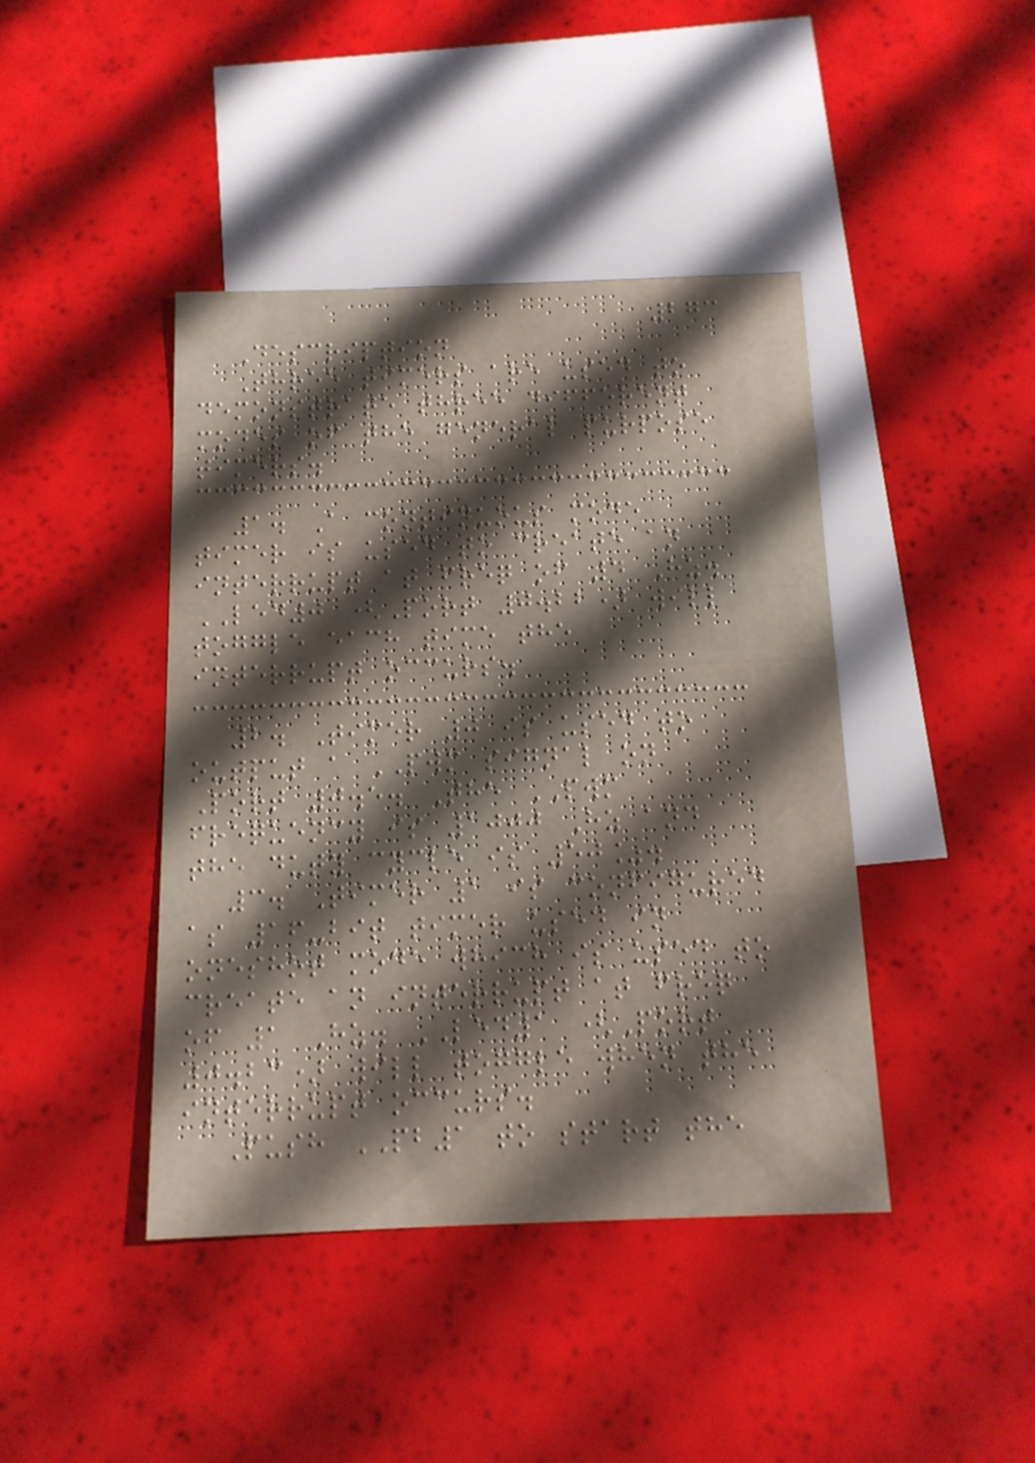273
Description
Three timers are used to
demonstrate three different
modes of the general purpose
timers.
1. A continuous mode
timer is used to create an
interrupt at freq of 4 Hz.
LED0 (Port 0.22) will
toggle each time the
interrupt occurs.
2. Timer 0 is used to
output a PWM signal on
Port 0.5. The PWM
frequency is 1000 Hz and
the duty cycle is 50%.
3. Timer 1 is configured
as 16-bit timer used in
oneshot mode which is used to
create an interrupt at freq
of 1 Hz. LED1 (Port
0.23) will toggle when the
interrupt occurs.
Push PB1 to start the
